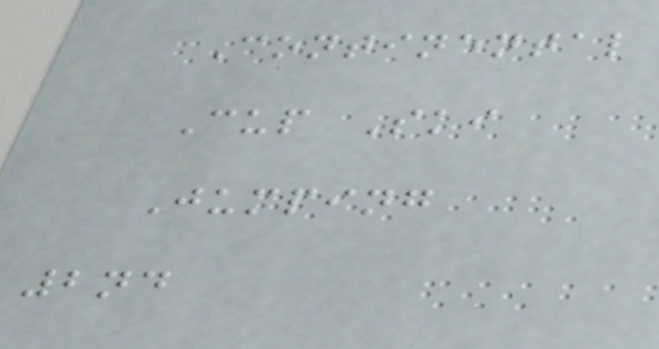Continental
Cup Ski
Jumping
2nd
